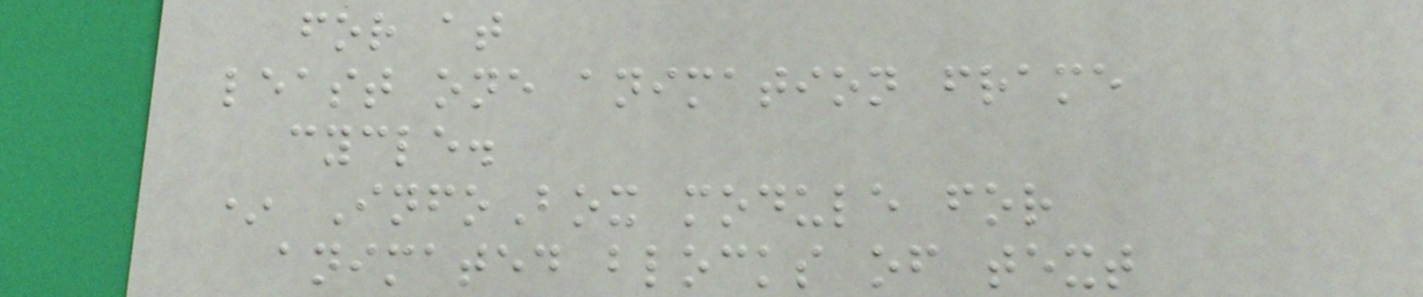for at
least one animation frame
cycle.
* InfoBox module for
animated blocks of text
